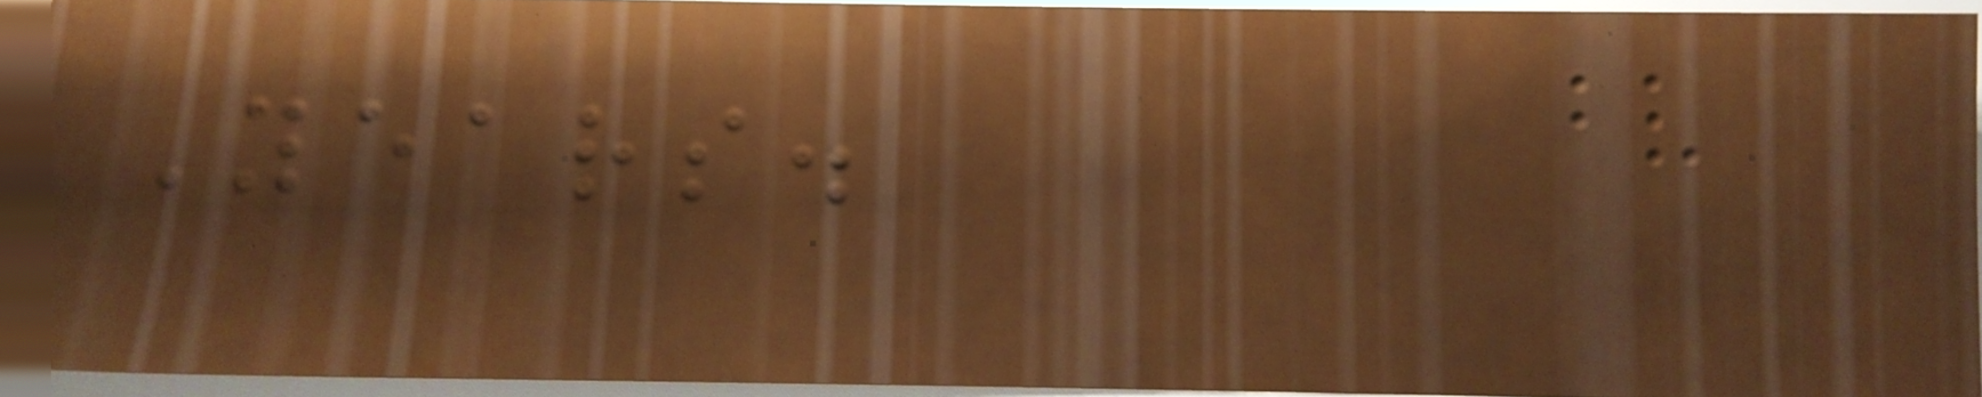Years.
